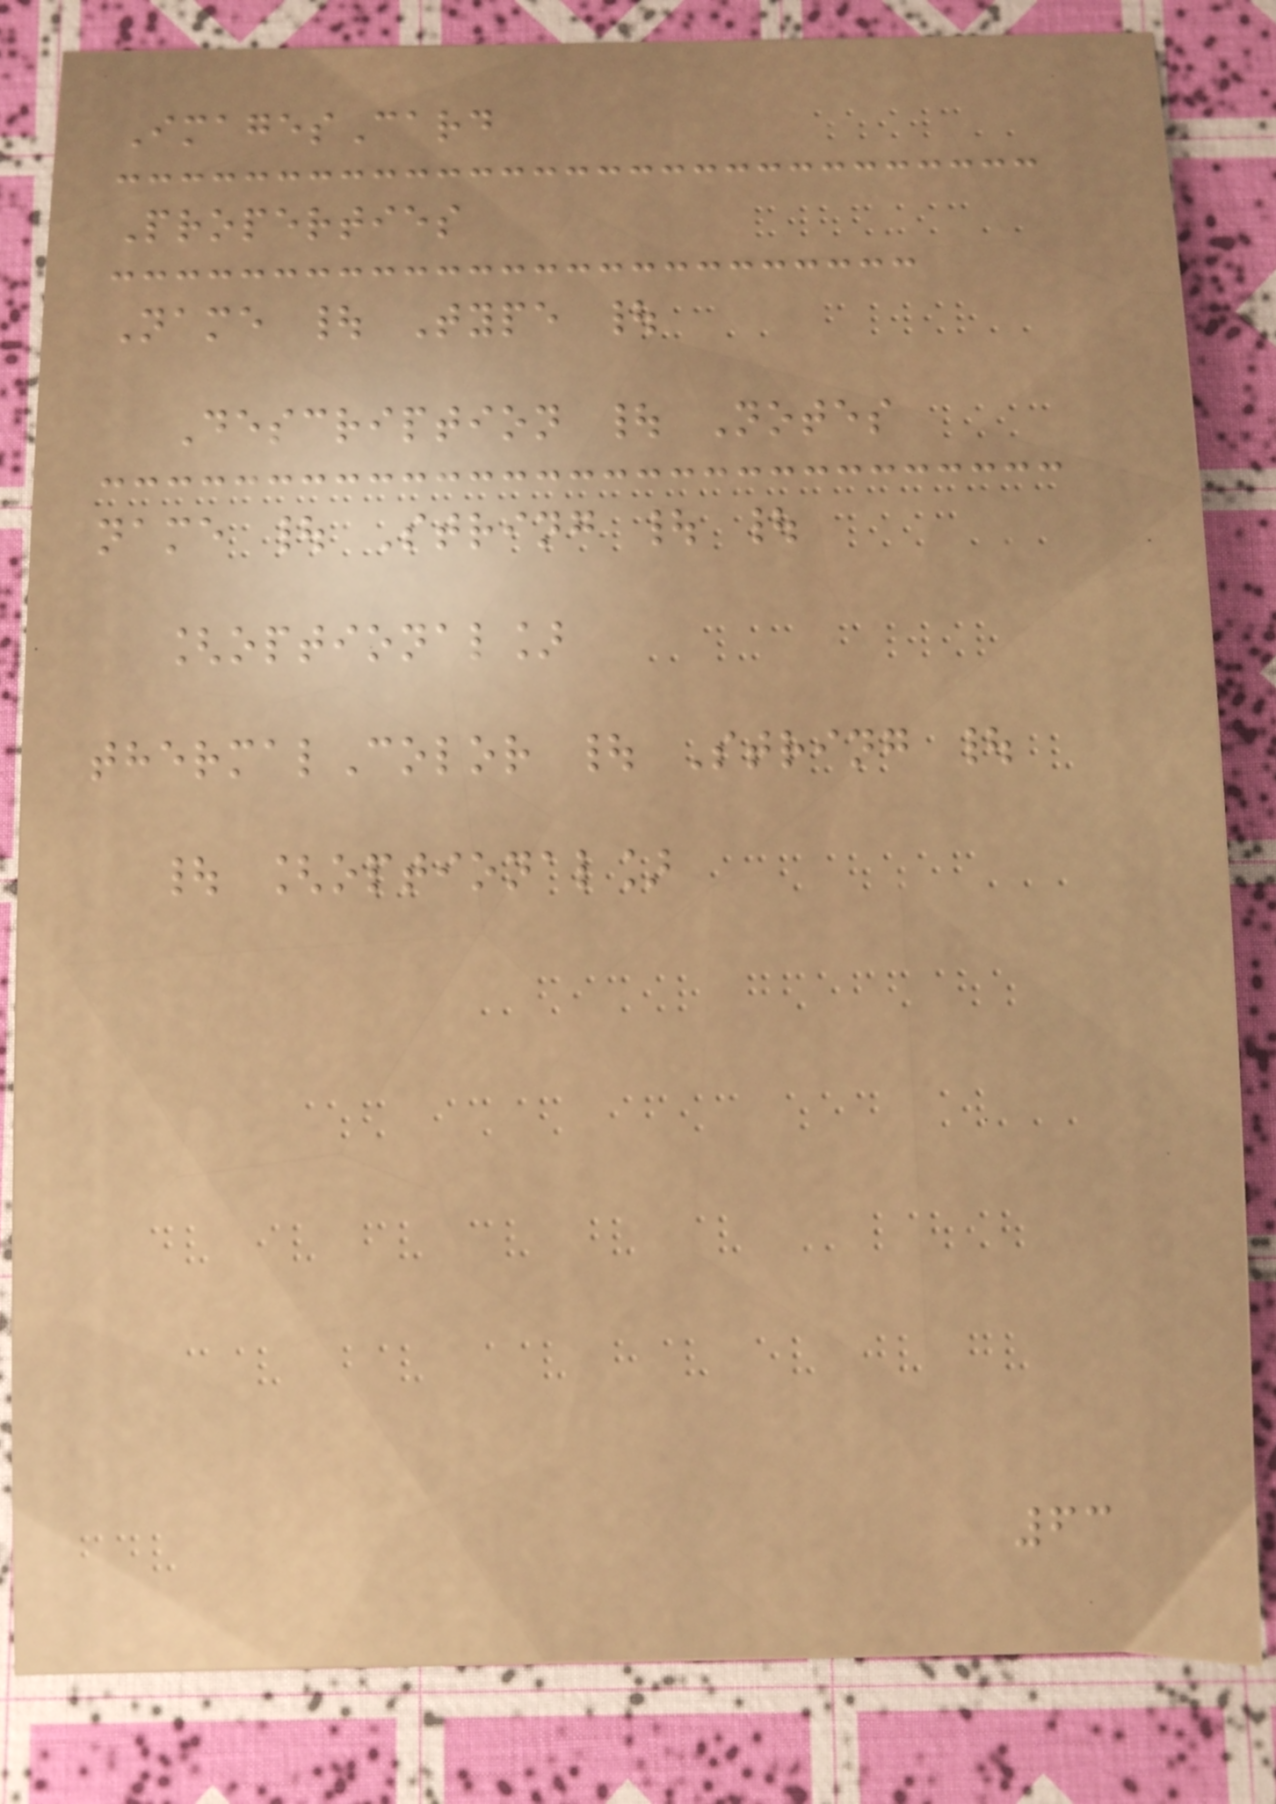ImagesCard
Properties
Name | Type |
Description | Notes
name | String | |
[optional]
thermalColor | String |
| [optional]
63
